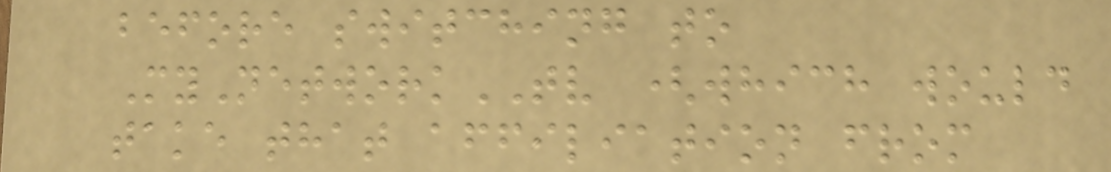before switching to
MyNetworkTV (which would
take that affiliation from
